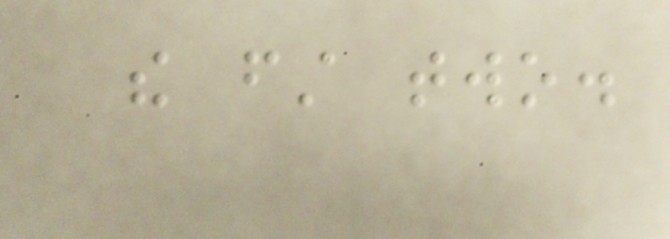the first two.
